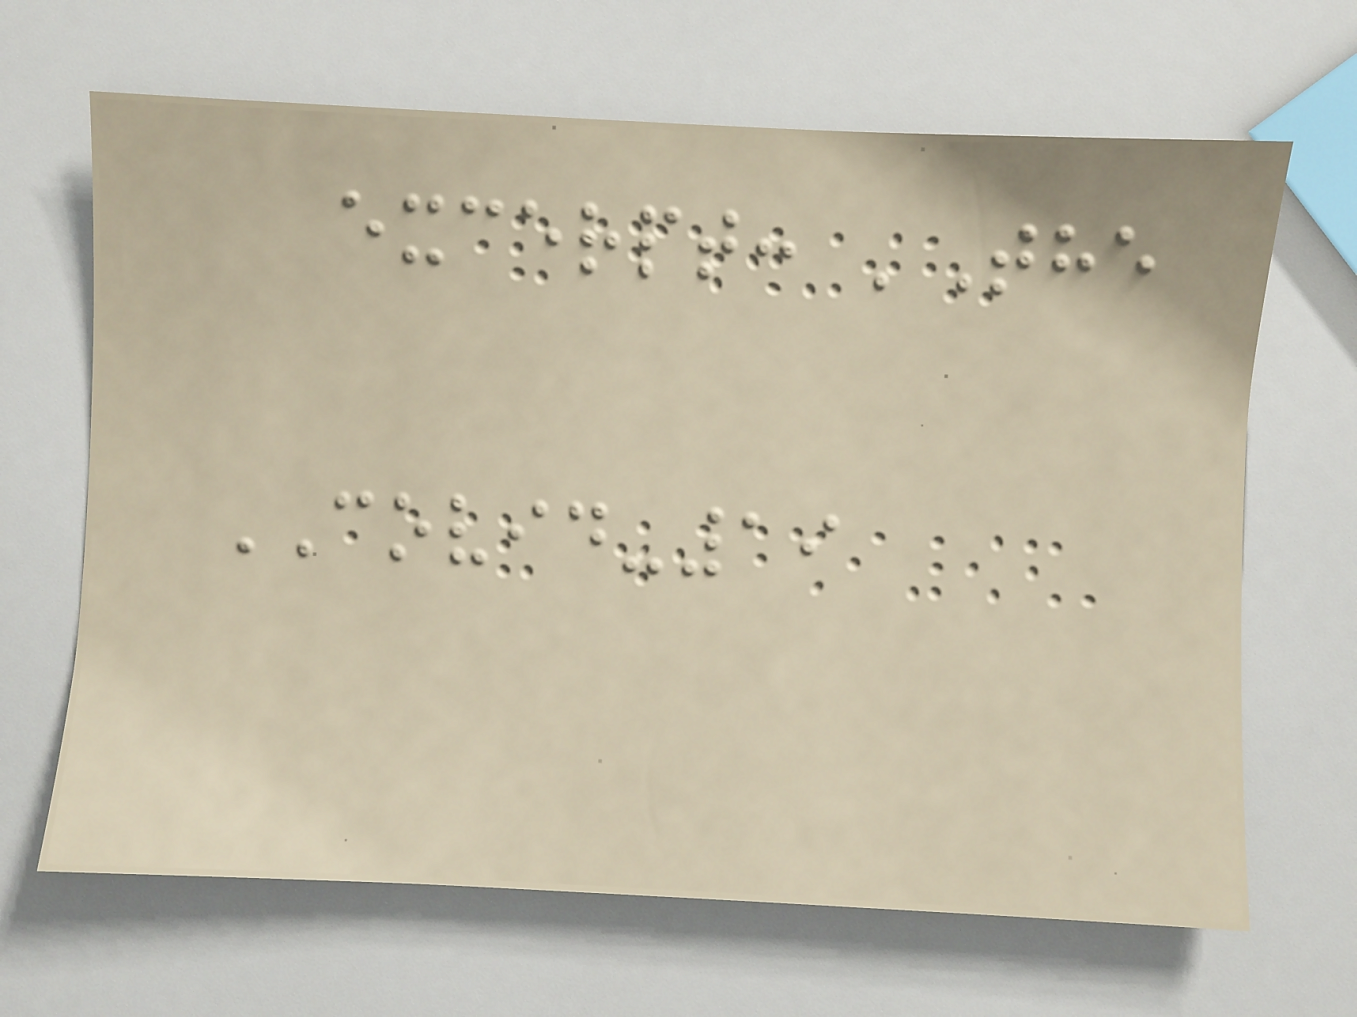excerpt: 'The
COVID-19
